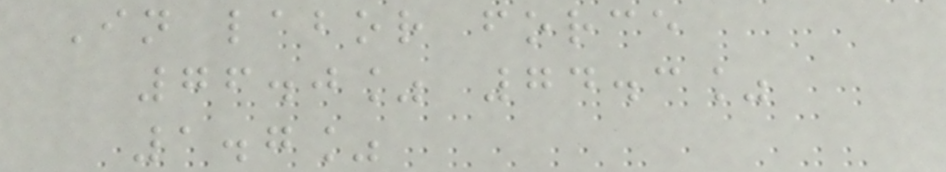In labor force
76.0% 74.3%
1.7%
